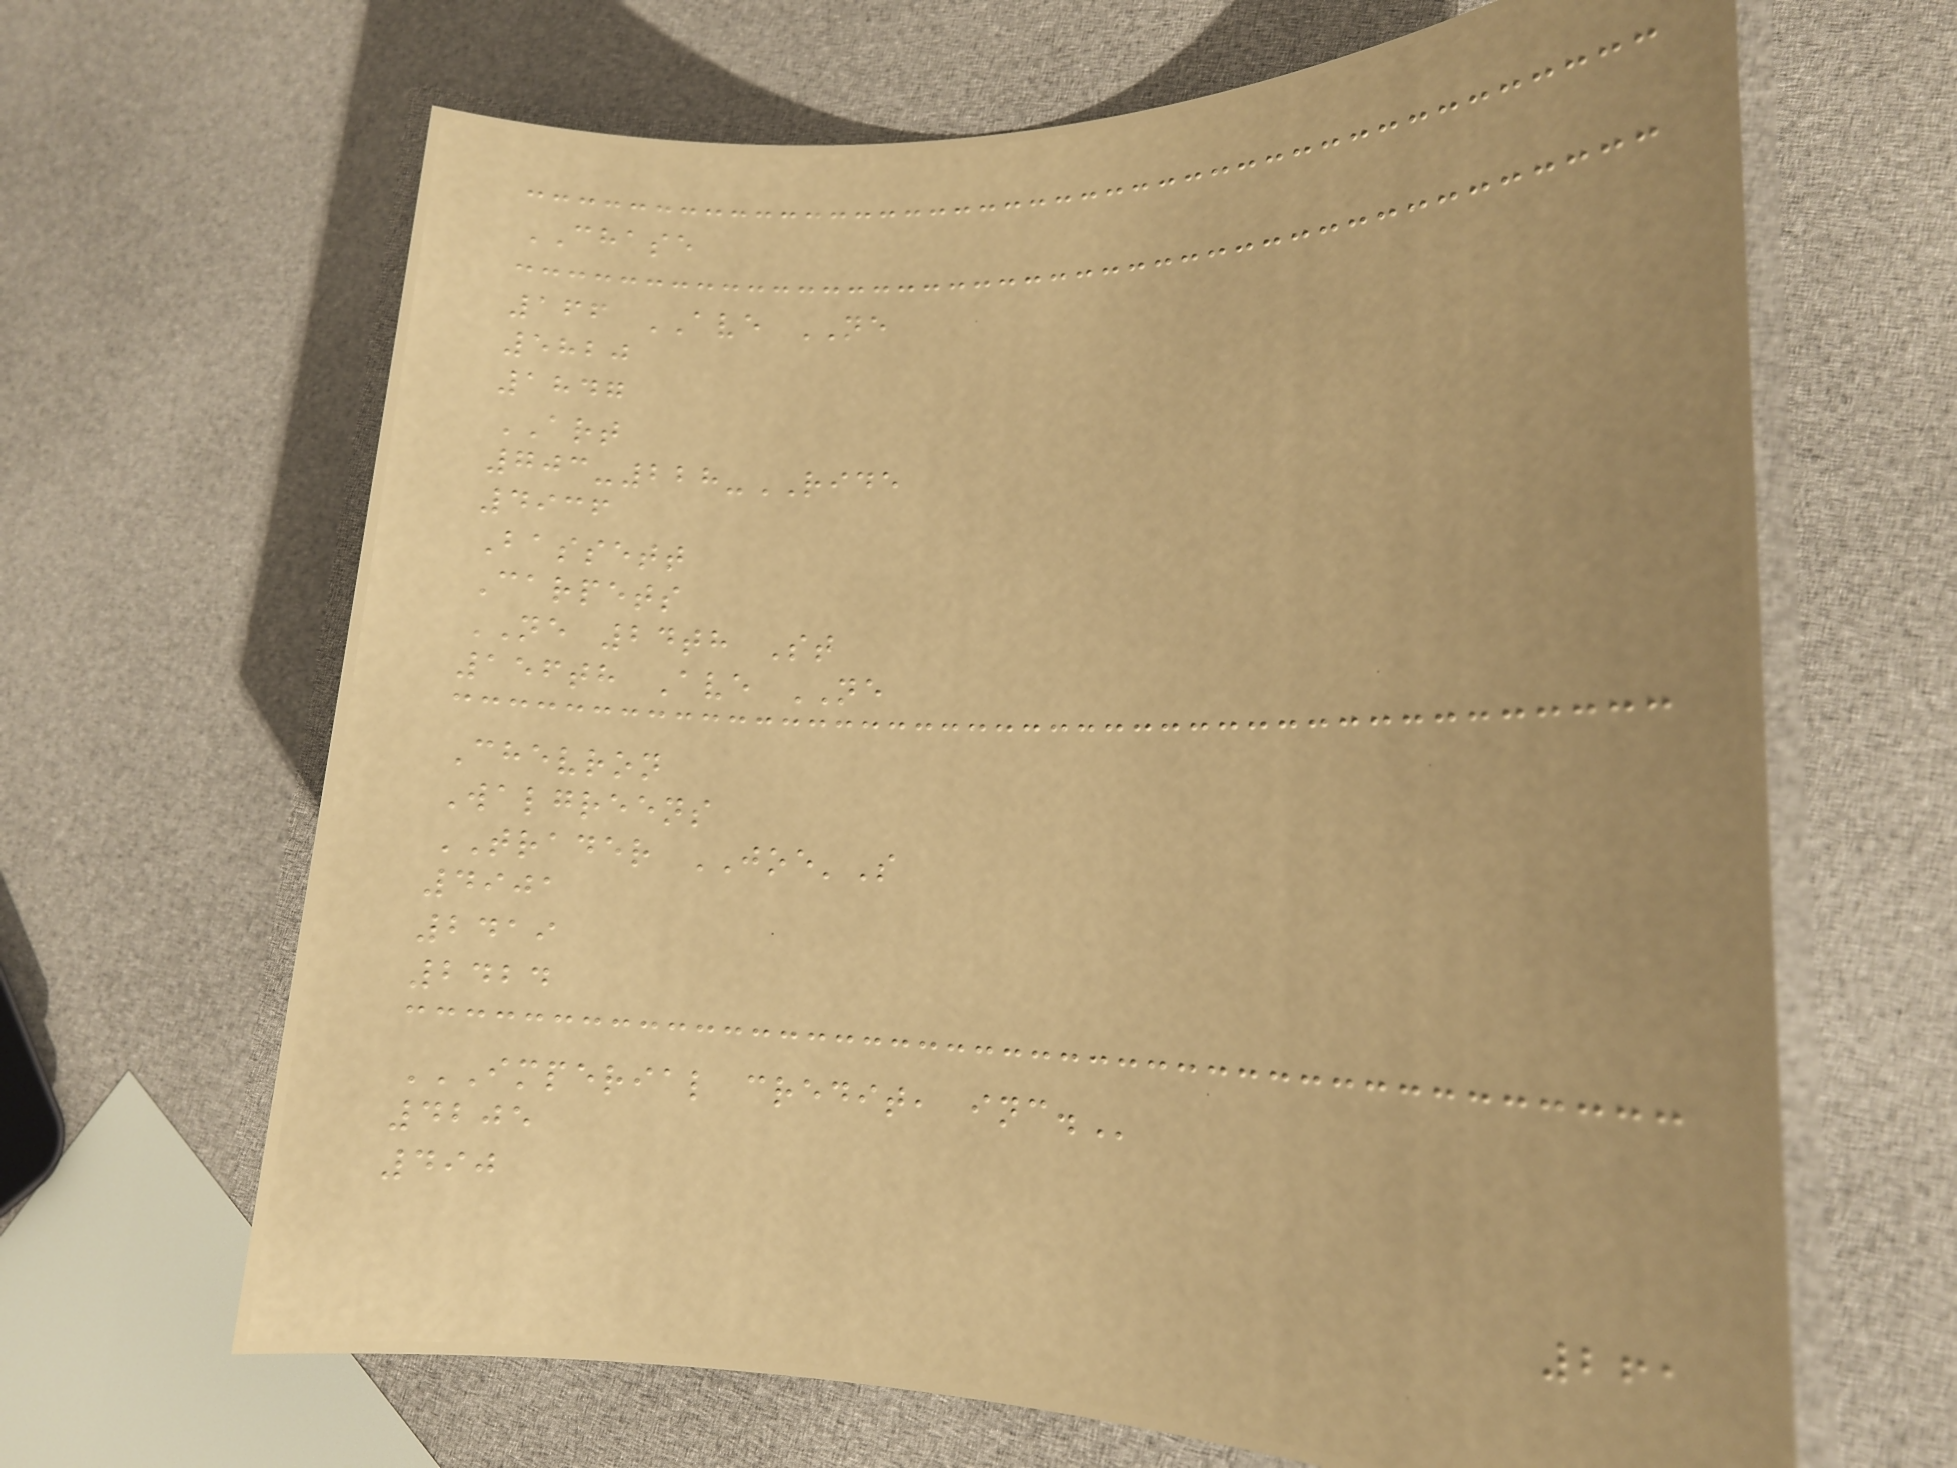CHASE
166 AVE NE
5820
1847
ART
703-228-RIDE
4936
Bassett
Carpets
NE 24th St
156th Ave NE
Chevron
Walgreens
TRADER JOE'S
4901
2419
2424
IMPERIAL CREDIT, INC.
4205
490
261
